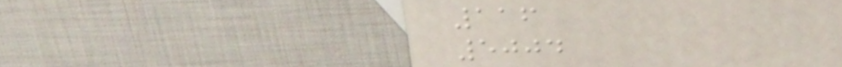116
5004
